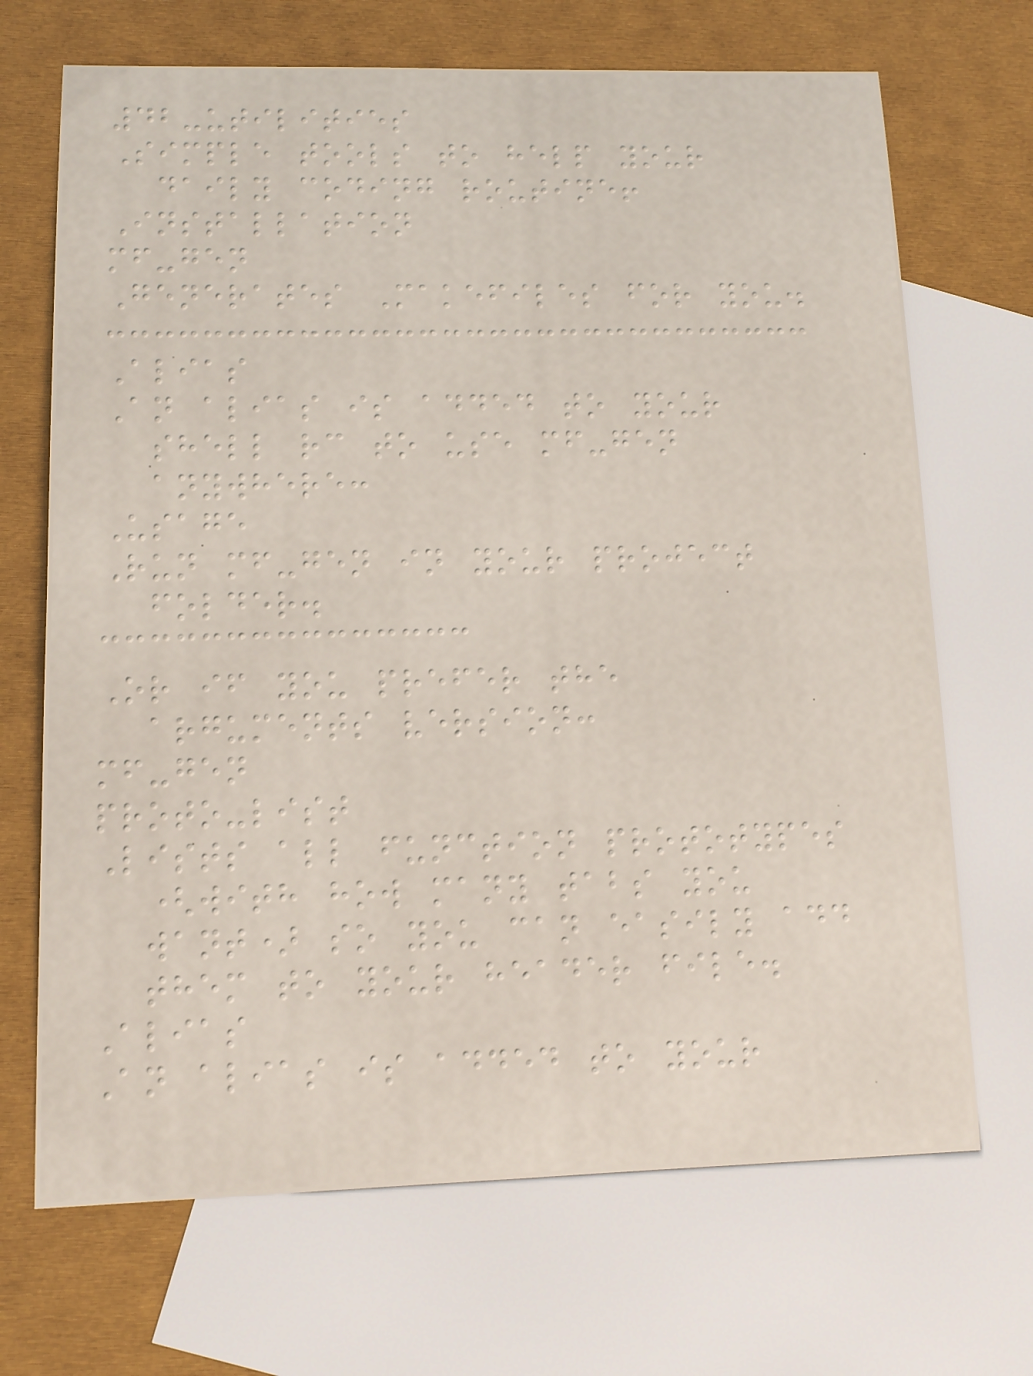42-utilities
Simple tools to help your
daily coding routine!
Installation
mf-gen
Generates Makefiles for you.
Alias
An alias is added to your
shell rc to use mf-gen
anywhere:
Usage
Run mf-gen in your project
folder.
Or if you prefer the
arguments version:
mf-gen
proto-list
Lists all function prototypes
(with how many tabs you
want) so you can easily add
them to your header file.
Alias
An alias is added to your
